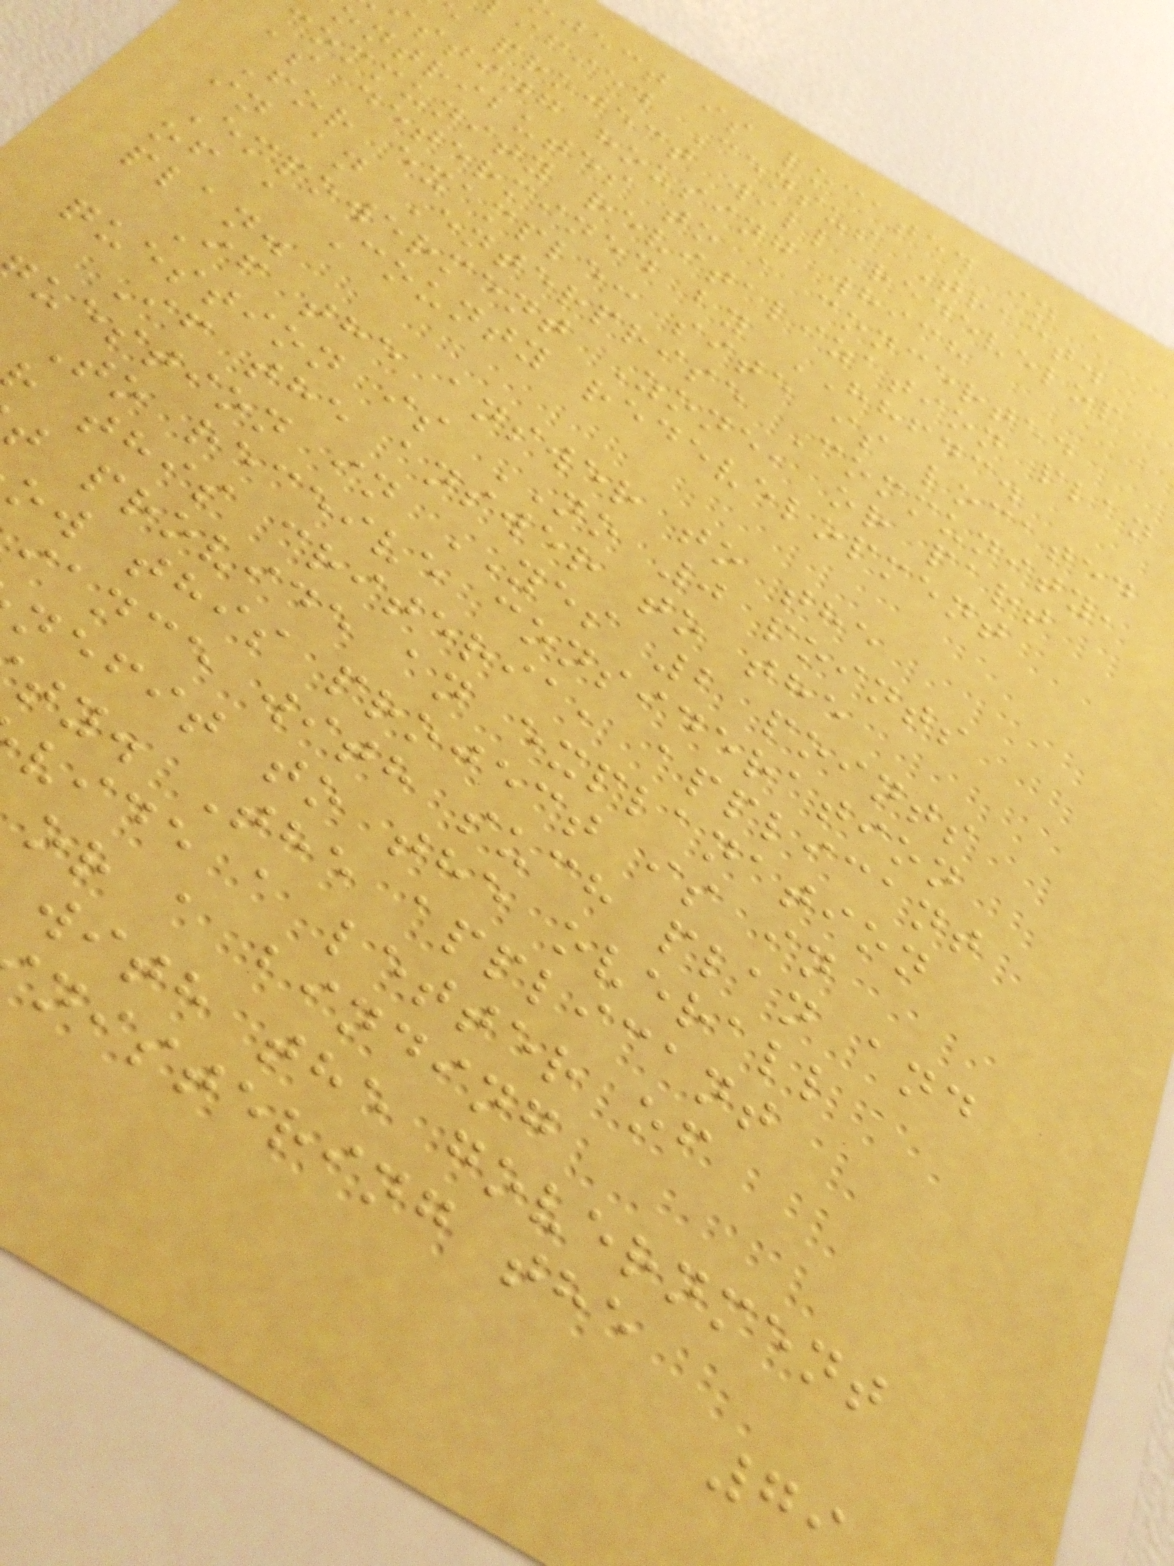ject is located in a
ified Census Tract.
project will redevelop
isting housing which
ontributes to a concerted
community revitalization plan
as determined by HHFDC.
For example: site is located
in an Enterprise Community,
Empowerment Zone, or part
of a County redevelopment
plan.
If the answer to the
question is NO 0 points
If the answer to the
uestion in YES 2 points
To receive consideration
this criteria, applicant
t provide an explanation
ow this project is in
iance with such plan and
nefit to the overall
ty. The applicant
vide a letter of
or a binding
with the government
nistering the
79
